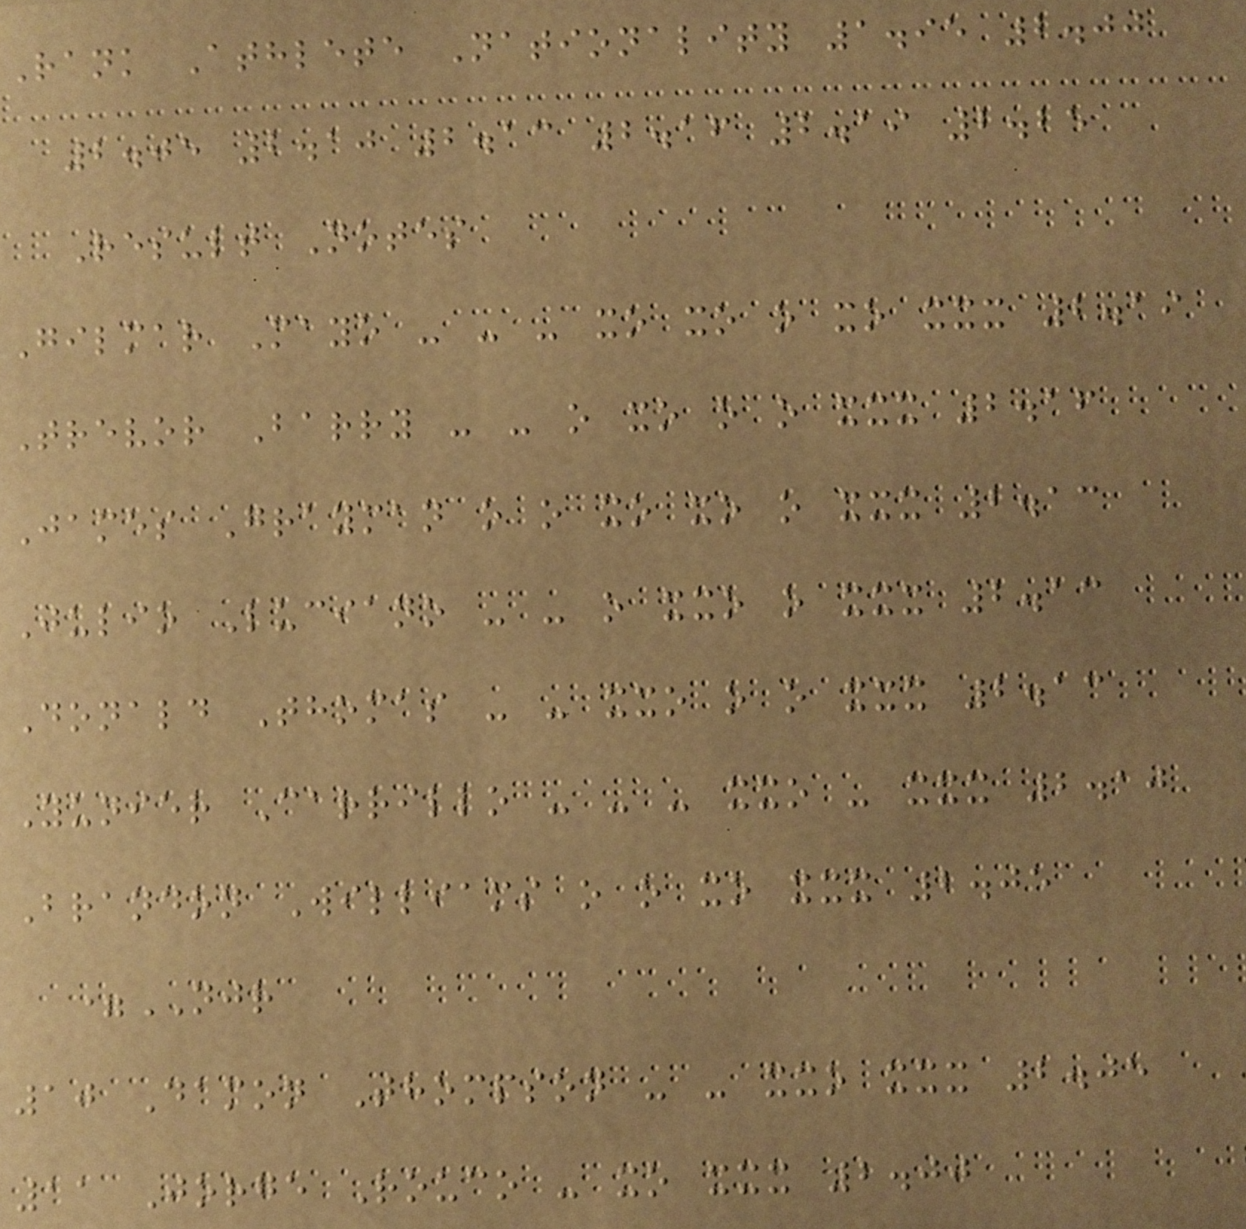Rank Athlete Nationality 1.95 2.00
2.05 2.10 2.13 2.16 2.19 2.25
Result Notes
Gilmar Mayo - - - xo xo o xo xxx 2.19
Trevor Barry - - o xo o o xxx 2.16
James Grayman o o xo xo o xxx 2.13
Julio Luciano - - o xxo o xxx 2.13
Donald Thomas - - xxo o o xxx 2.13
Yunier Carrillo - - - xxo - xxx 2.10
Brandon Williams o o xo xxx 2.05
=NJR
10 Damon Thompson - - xxo xxx 2.05
11 Jorge Rouco - xo xxx 2.00
